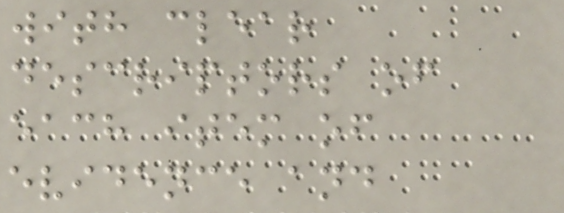with clear
descriptors of
each item of
evidence and
